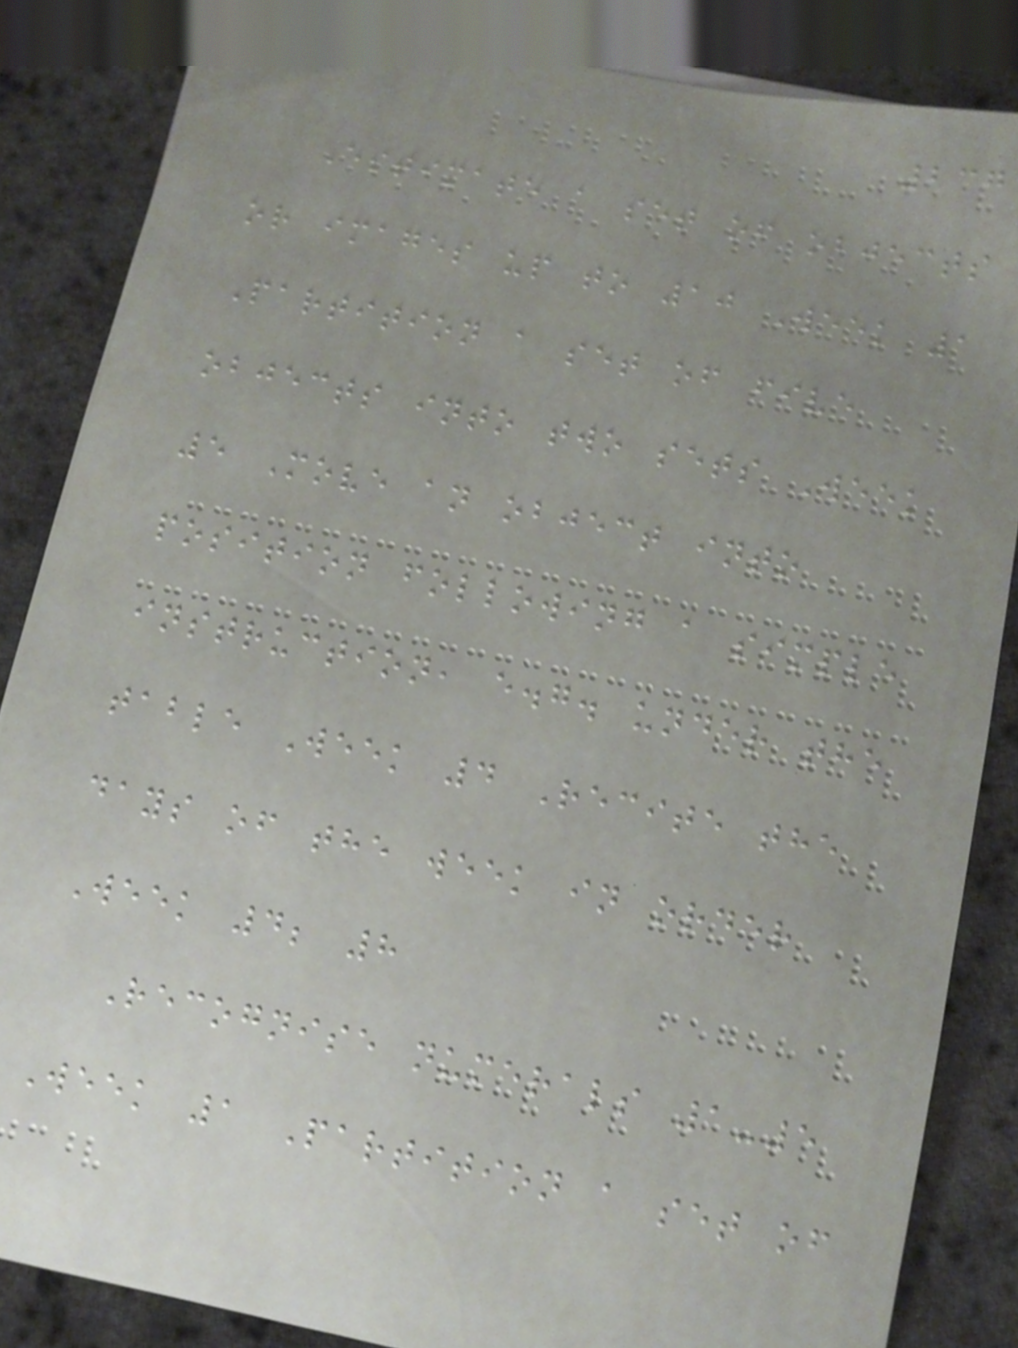237
Estimate a set of objects
or images up to 10 Week 1
Partition a set of five
objects into two sets Week
5 Move an object into
position following a simple
instruction, e.g. under the
table Week 4 Recite the
days of the week in order
Week 4; 8
Recognise numerals 1-5
Week 1 Partition a set of
